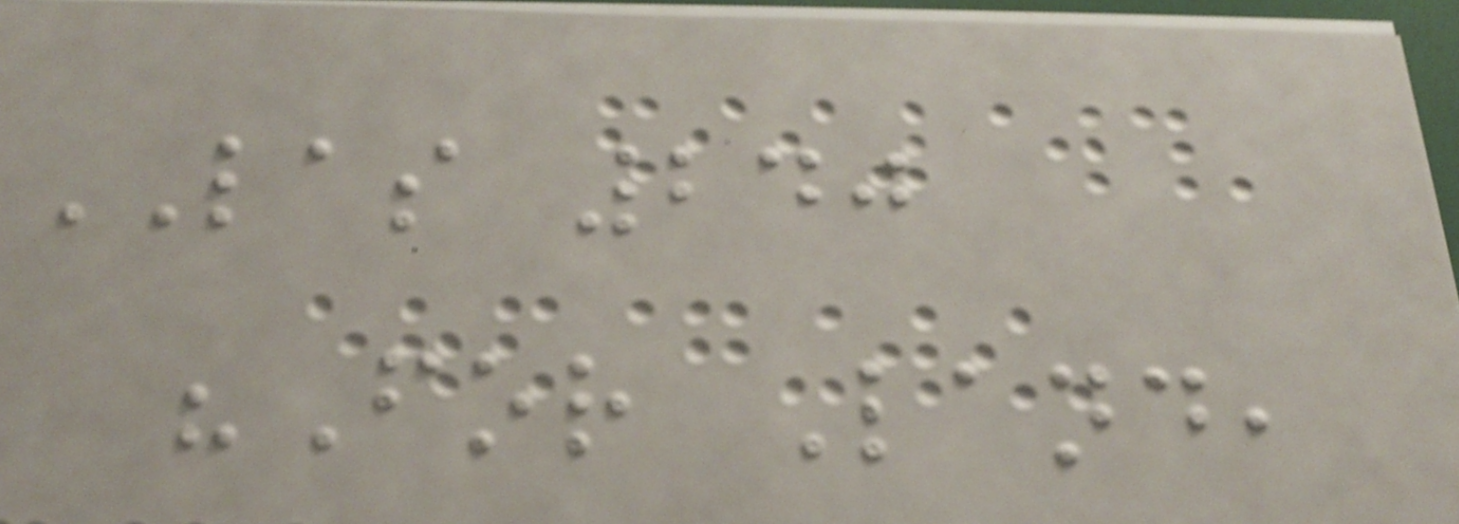LAS 240
"For Land,
